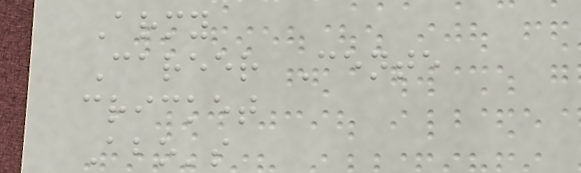Army
Career Cente
cricket
Abo's
